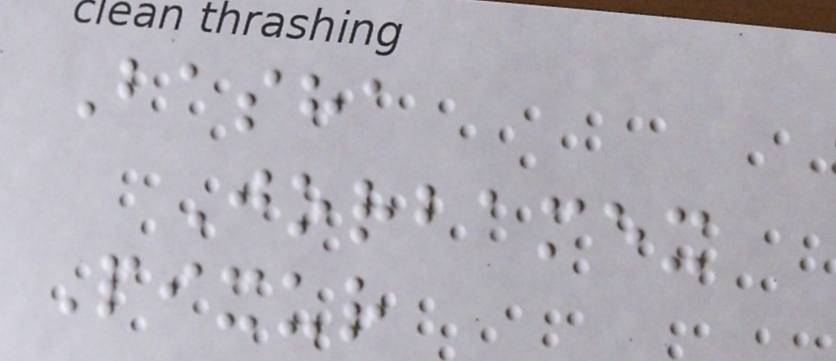Basha
Jorbamex
Pixur
